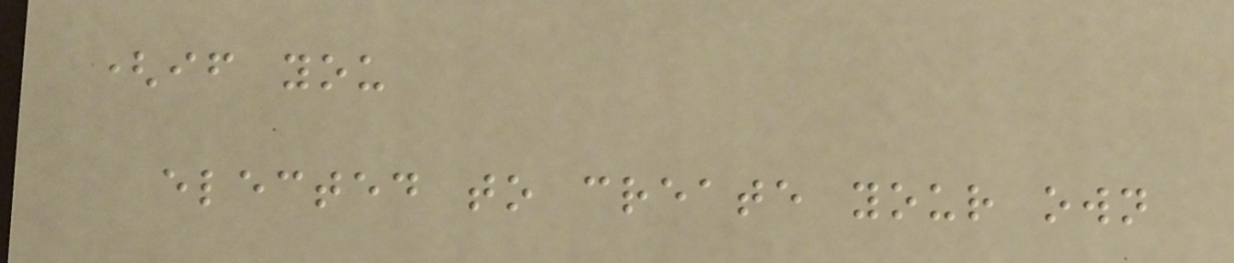(if you
elected to create your own
